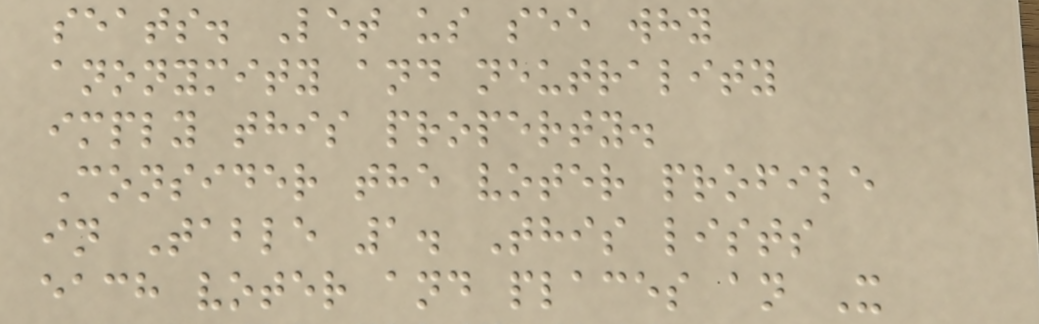seats. Let us see why
anonymity and neutrality
imply this property.
Consider the voter profile
in Table 1. This lists
each voter and places an X
